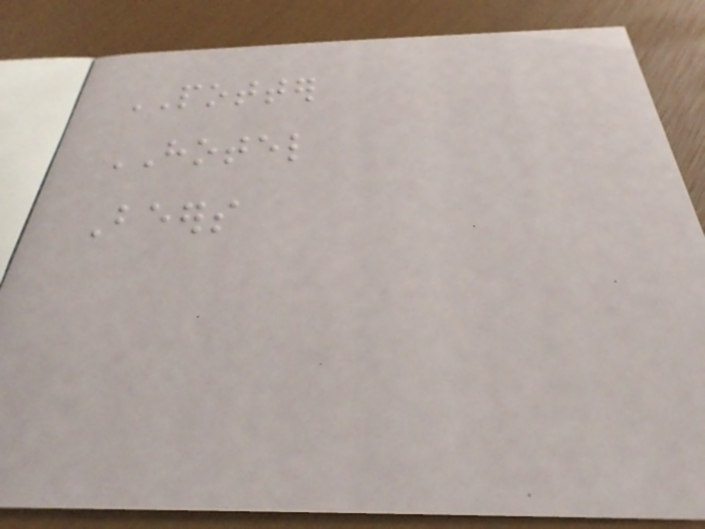POTTER
HOTEL
Beers
